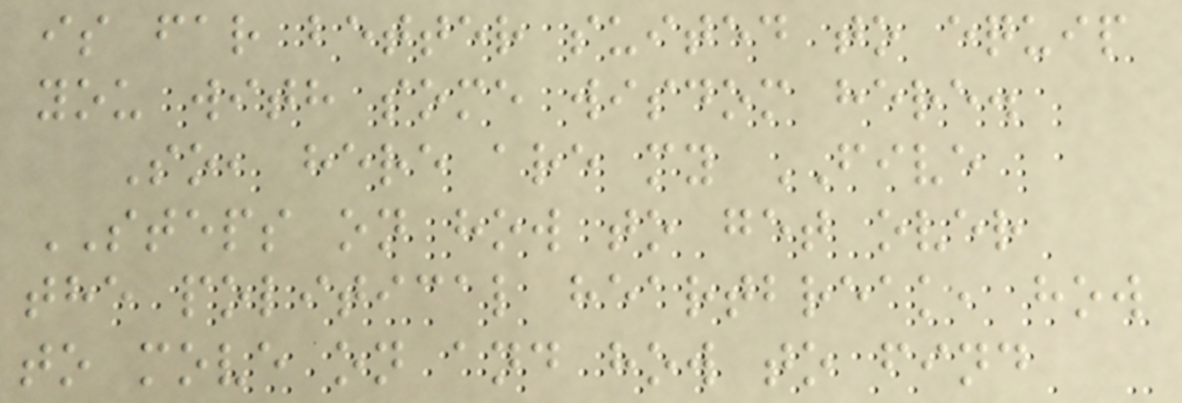is far better suited to equip
you with some wisdom here.
So, here are my FIVE
STEPS on how to get over
the political heartbreak, how
to move on and how to find
